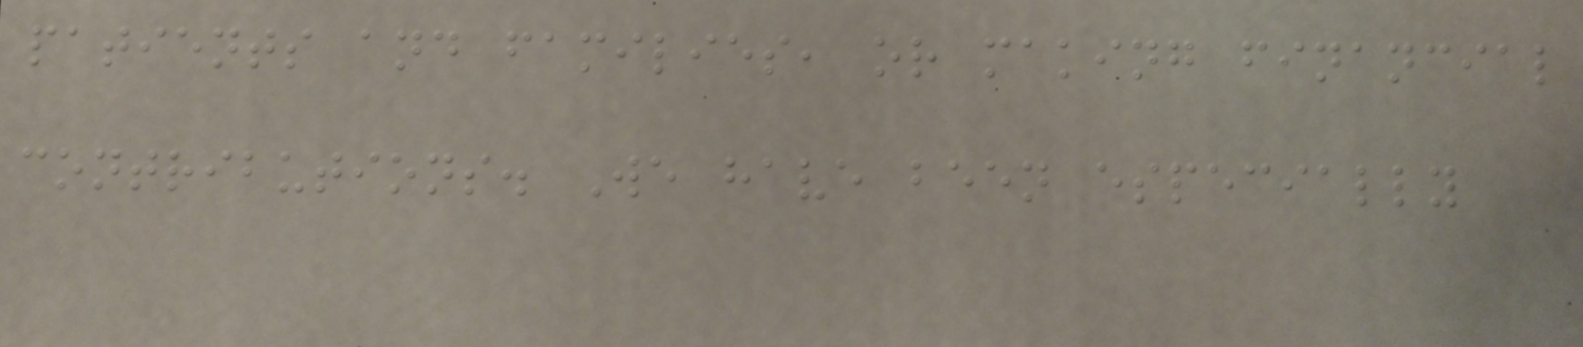patients and families, or making financial
contributions. We have been especially
